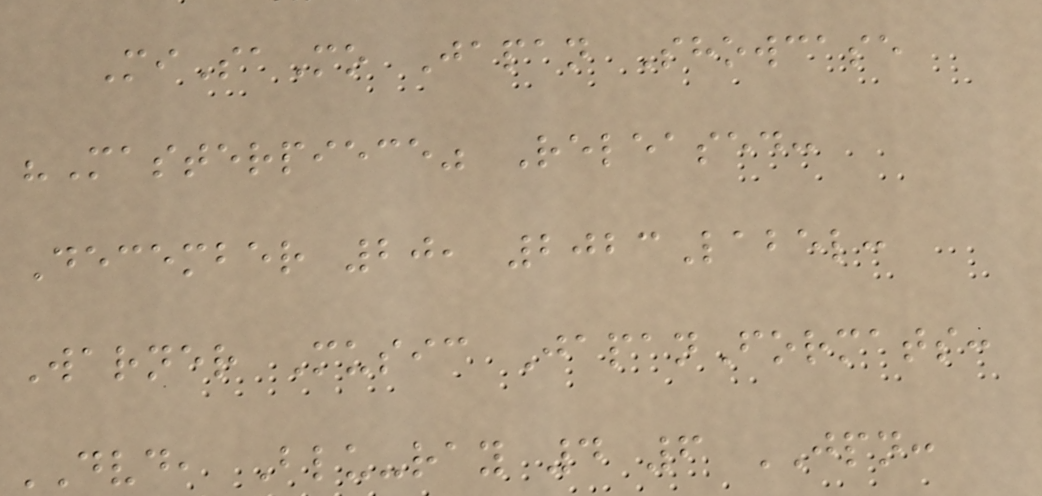MiSaMo Japan Showcase
"Masterpiece" Released:
December 20, 2023Label:
Warner Music JapanFormats:
DVD, Blu-ray 4 6 JPN:
